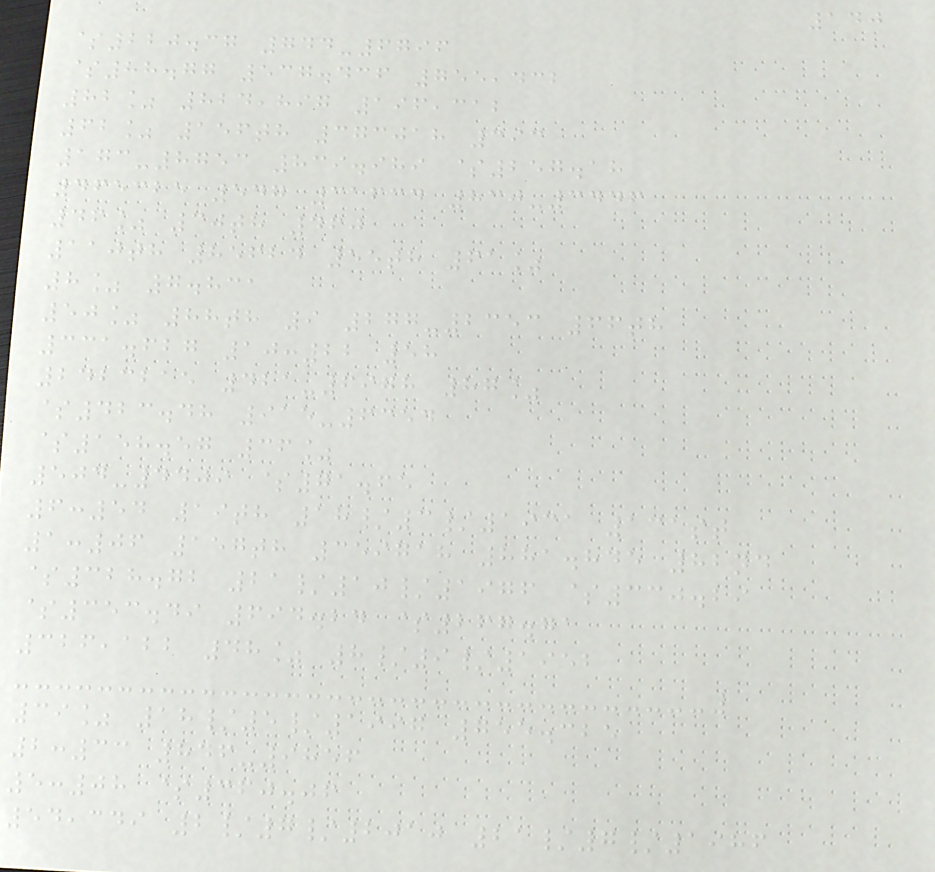140
$220.37 744-6796
$88.77 537.436 755,432
82% 824,897 196,312
62% 156th 373018 393
173-8753 839.989 $257.18
465325 547 31634 830-3446
46% 30th 460
110th 85624 55th 61%
8% 7.831
50% 88th 9 277-2353 66th
331.627 10:22 58
2423215 421-6978 87%
$423.48 915-6354
$158.57 36%
504-4409 $71.65
6:54 19th 18/3/1931 131st
1:06 157th 359718 881.845 82nd
$328.72 21/10/1976 $330.29
$353.49 694.24 $267.71
326,122 48% 8/9/1952
39% 18/5/1997 755.325
2:33 846-9856
5:08 $360.06
54,349 2/7/2010 21/7/1986
